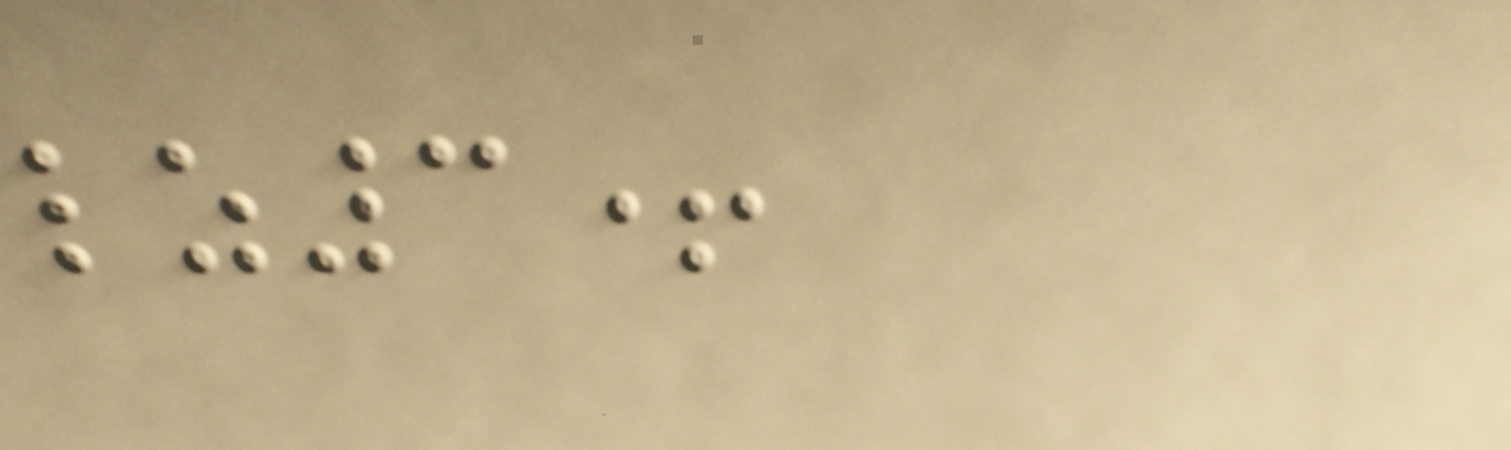lz3+
